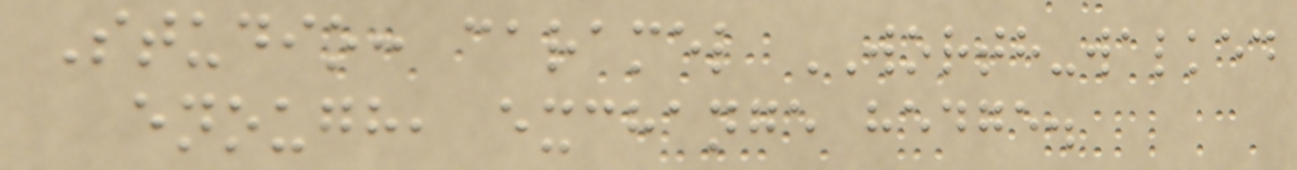Studio: caramel WORTH-walked
enough, exchange hedge.
